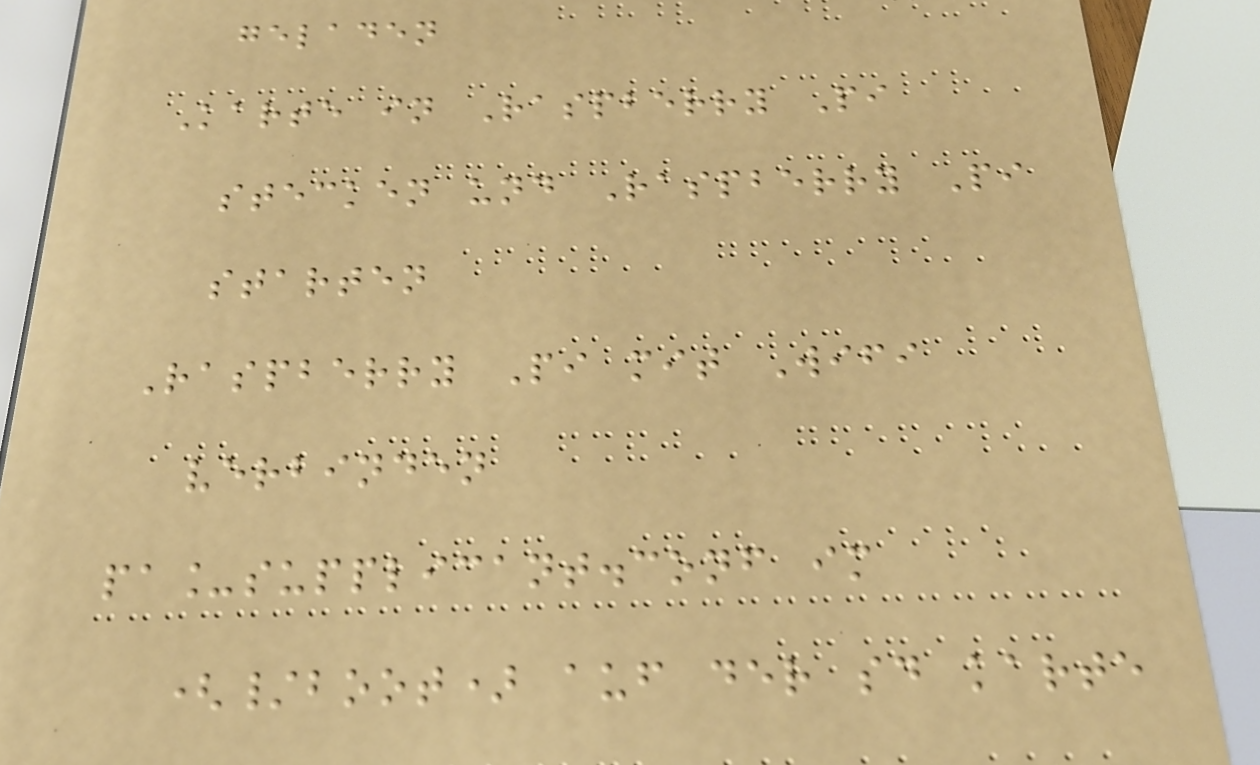geladen
Karte in Raspberry Pi
stecken und Raspberry Pi
starten
Raspberry Pi mit Wifi
verbinden
pa_supplicant.conf im
(/boot) auf der sd karte
